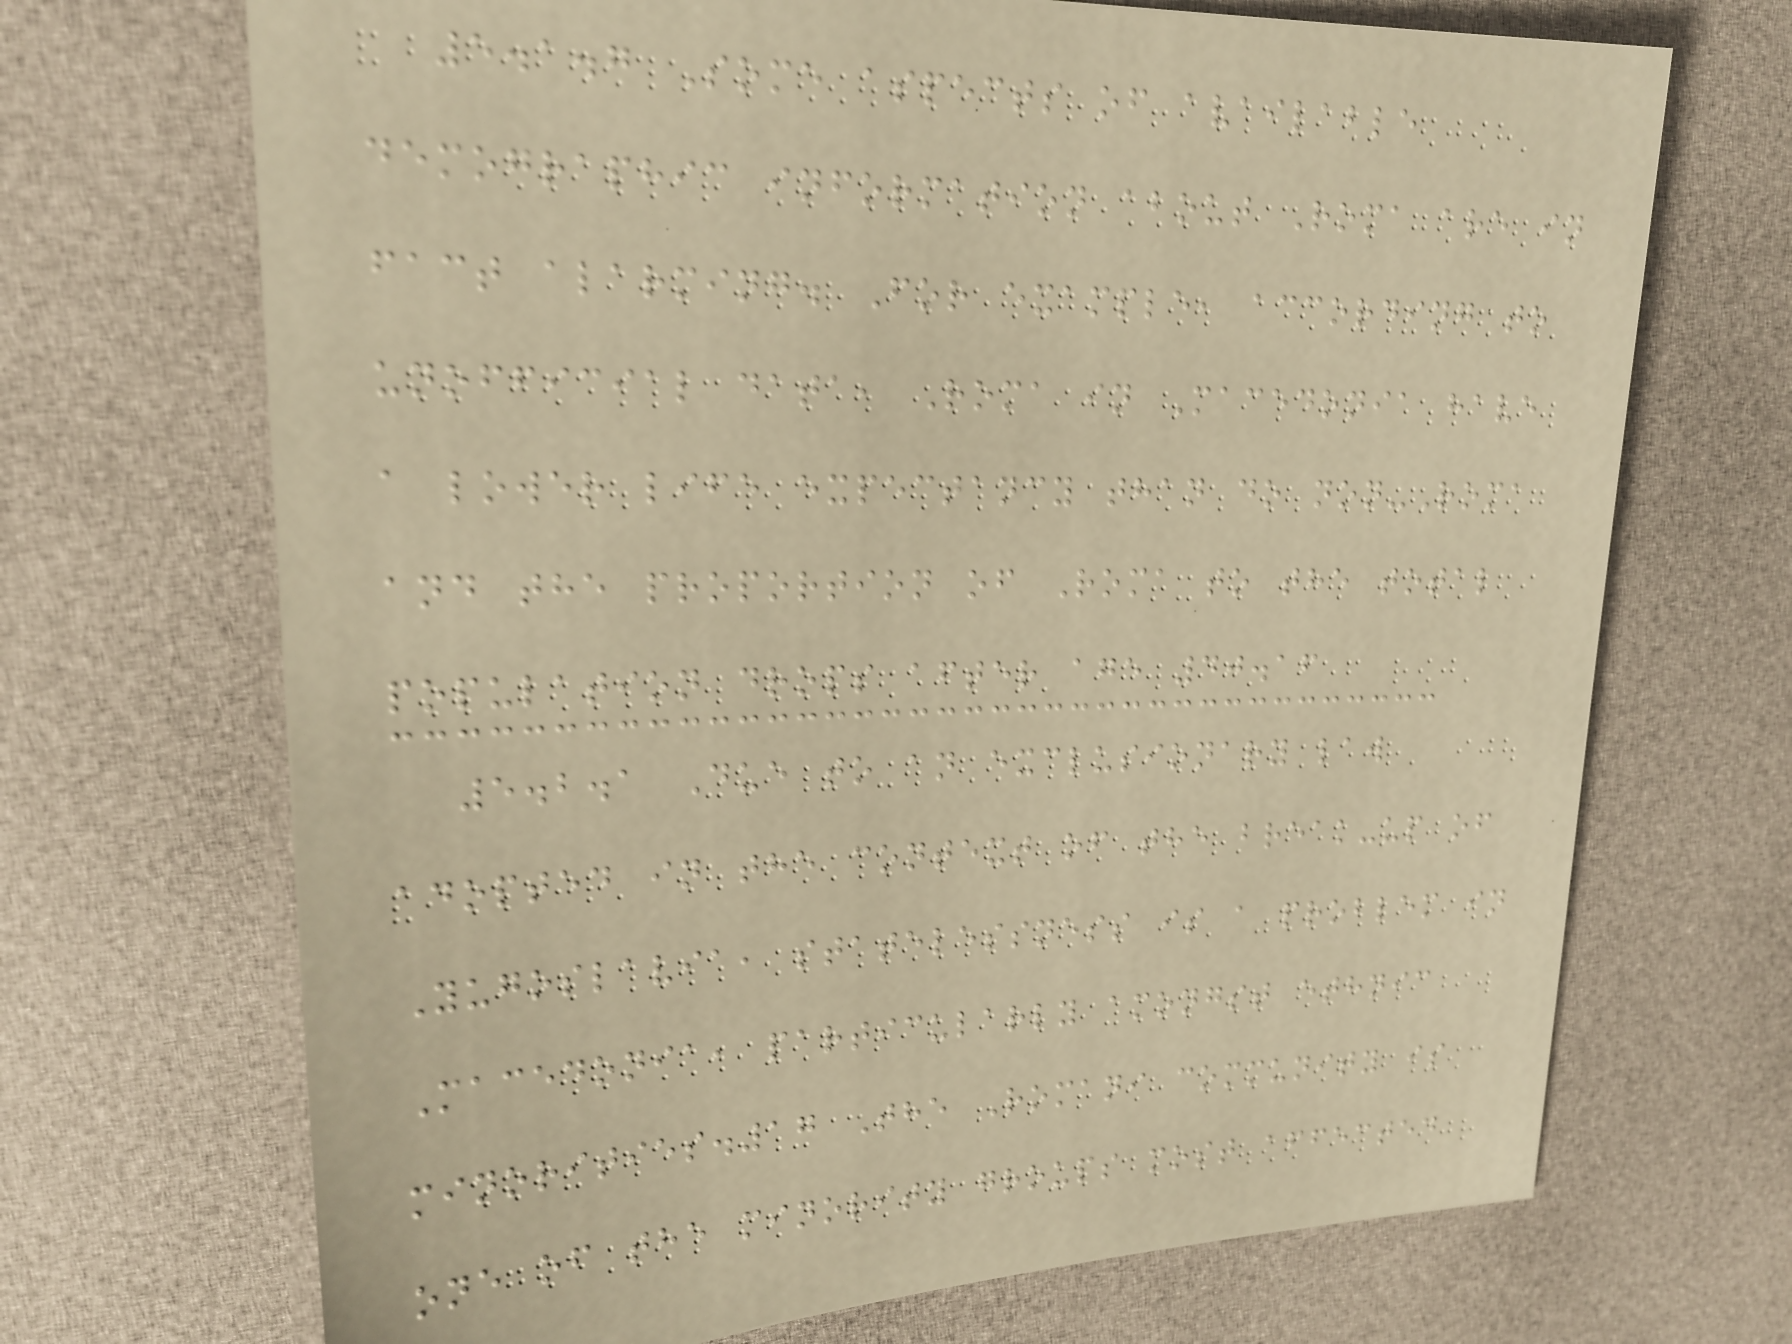5.1.7 Some aspects of available
demographic information about Roma are in
fact alarming. For example, according to
unofficial data, Roma in Macedonia have
a lower life expectancy than do non-Roma
and the proportion of Roma to the total
population drops after age 40.16
5.2.1 Due to an exclusionary law
adopted in the context of the break-up of
Yugoslavia, statelessness is a problem in
Macedonia, particularly amongst ethnic
minorities.17 The Romani community is
one of the minority groups most affected
